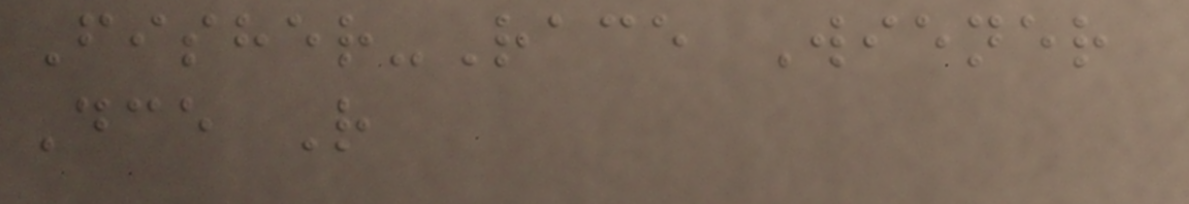Fisher-Race Wiener
Dce R
